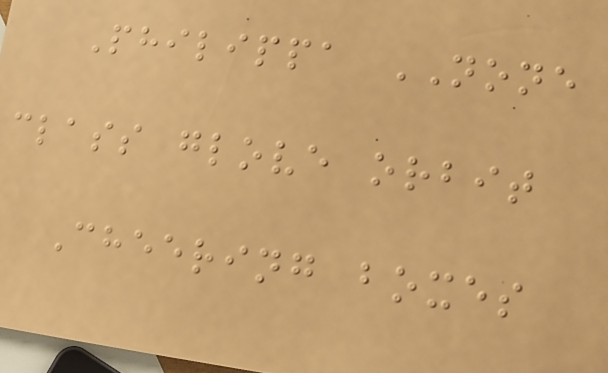Philippa NONE
class glove orbit
Cheering boxes
